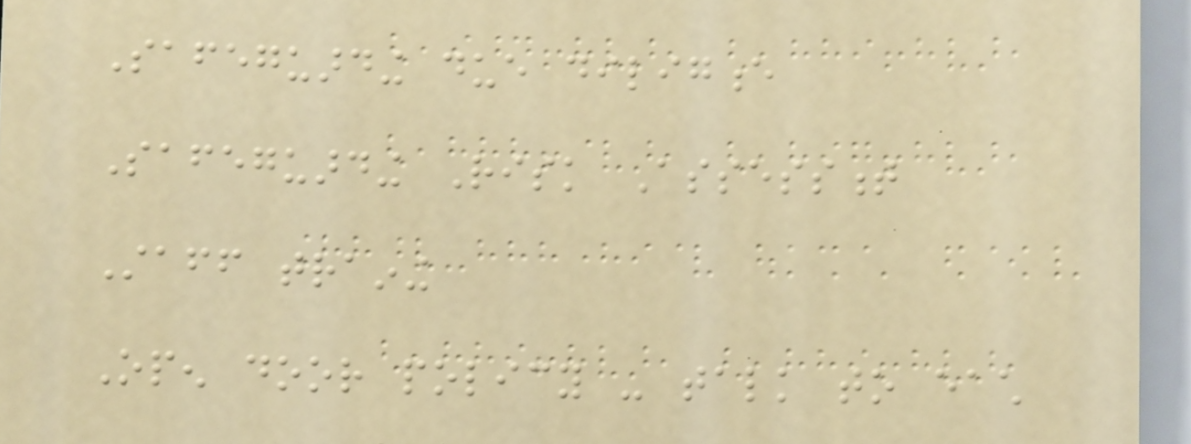Safeguarding due diligence
Safeguarding Risk Assessment
Staff training
Open door policy - talk to each
